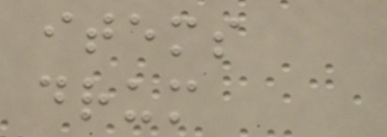items
drum
